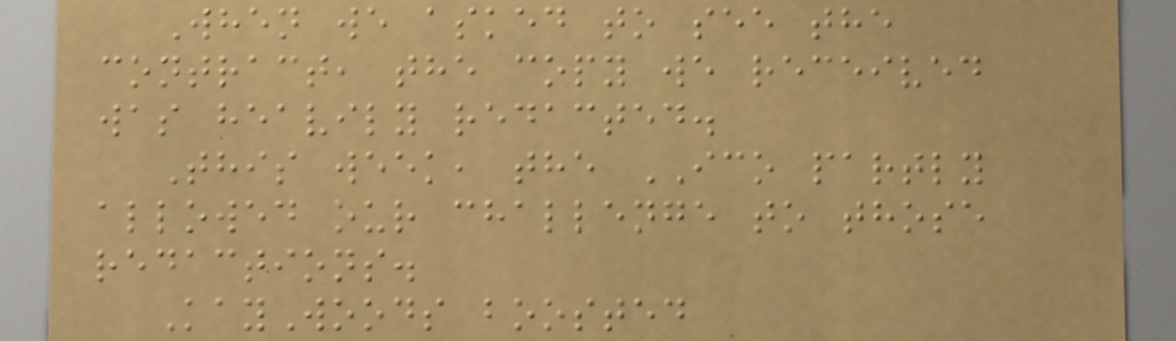When we asked to see the
contract, the copy we received
was heavily redacted.
This week, the ICO partly
allowed our challenge to those
redactions.
KayWoods boosted
